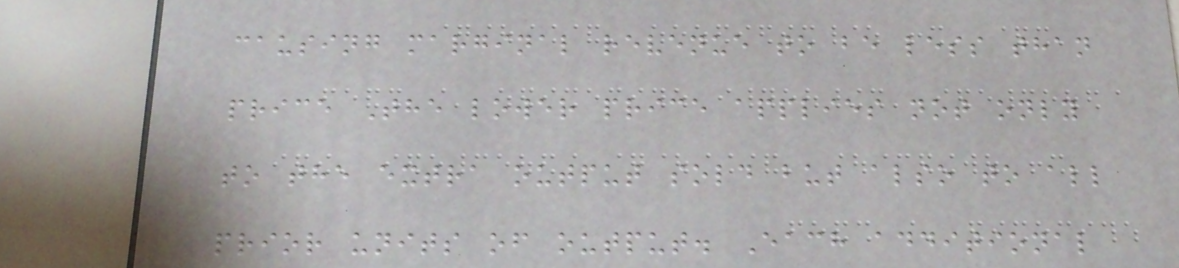causing marginal revenue to be less than
price The lower price applies not only
to the extra output sold but also to all
prior units of output. Each additional
